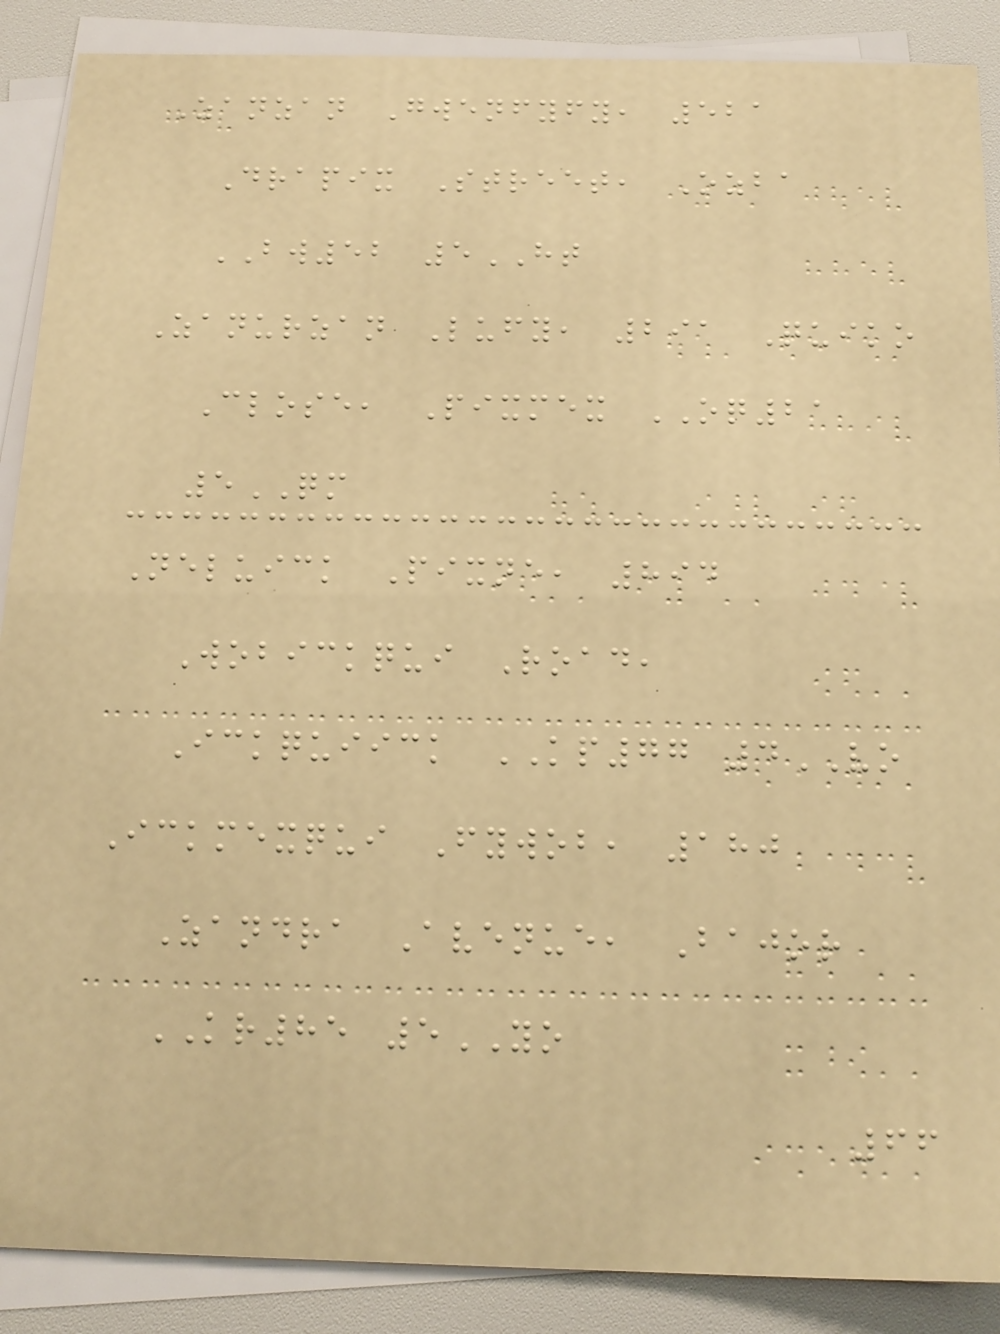Zanzan Gwenfyfy, 521
Drapix Street, Ozba
BW52 5HT
Zanurzan Lufy, 291 Quiko
Close, Pixmex OQ21
5QM
Neluick Pixne, 894
Wobickqui Road,
Ickquiick KP77 4VO
Ickmexqui Fywob, 180
Zandra Avenue, Bajor
KR85 5YO
66
